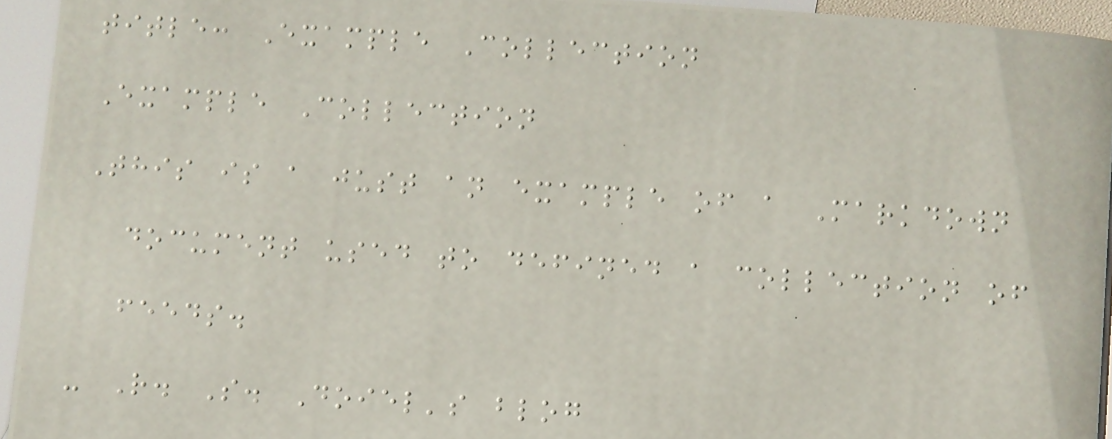title: Example Collection
Example Collection
This is a just an example of a Markdown
document used to defined a collection of
feeds.
- R. S. Doiel's blog
